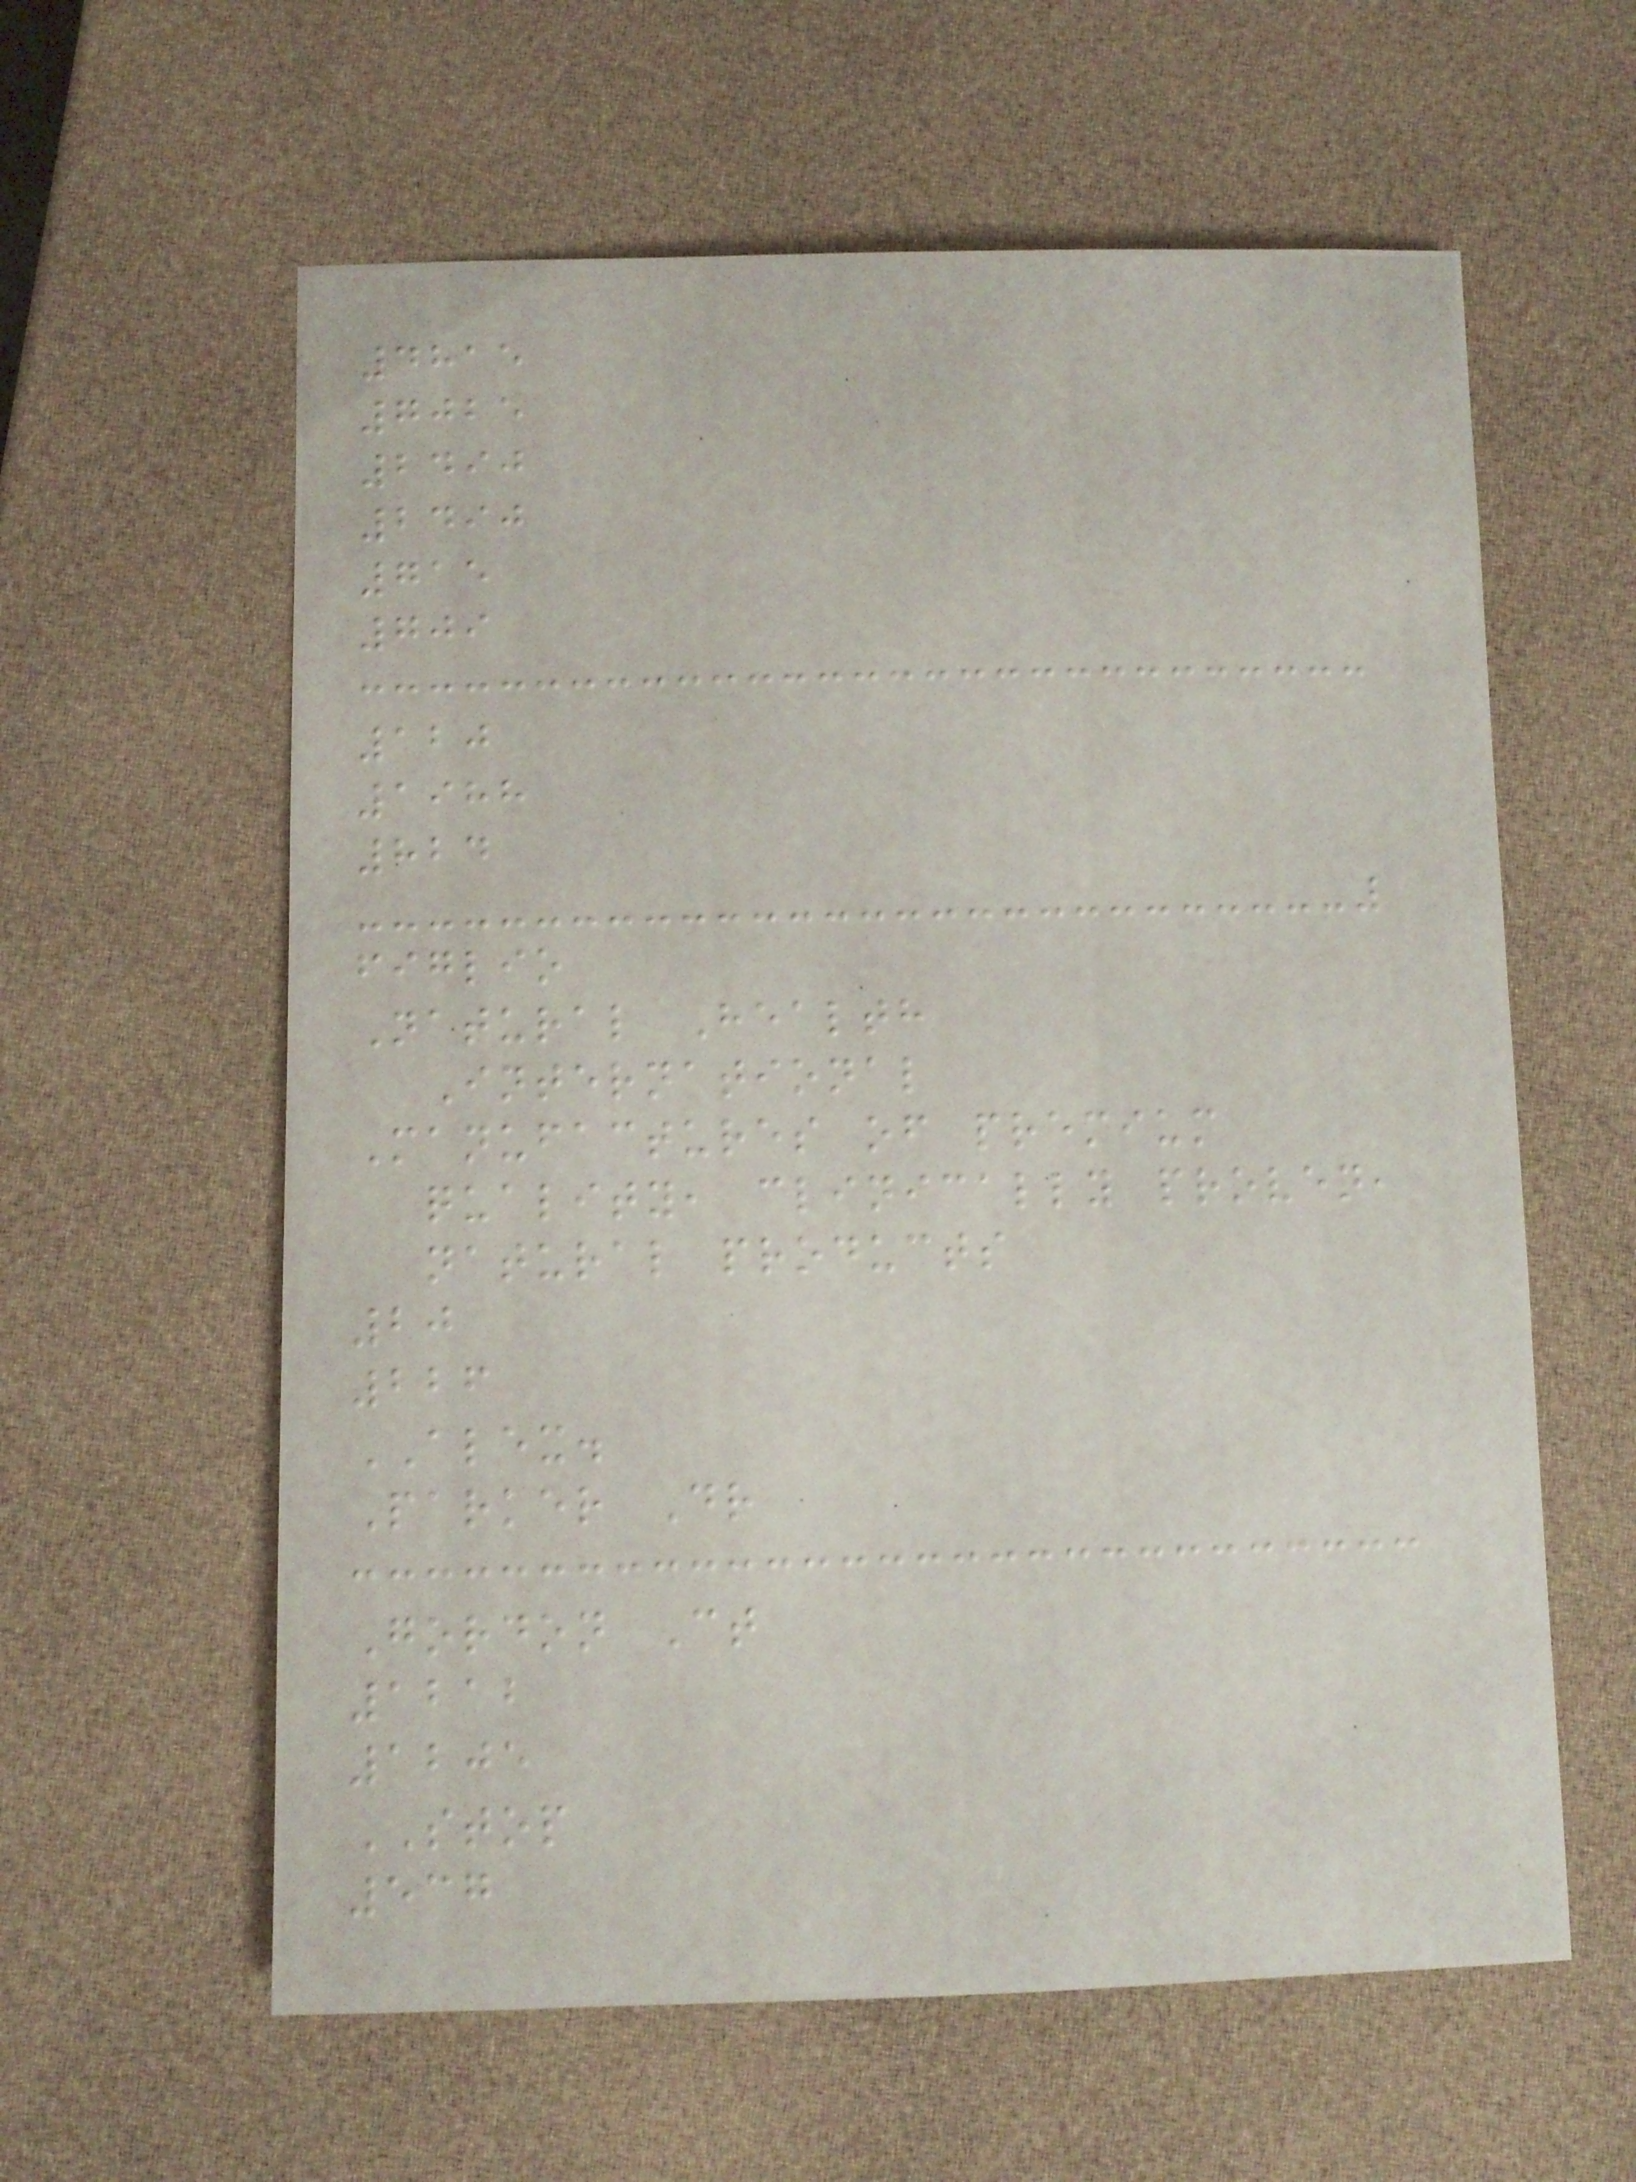4815
7025
2490
2490
715
709
120
1988
824
figlio
Natural Health
International
Manufactures of premium
quality, clinically proven,
natural products
20
226
ALEX.
Parker Dr
Gordon Ct
1212
1205
STOP
537
